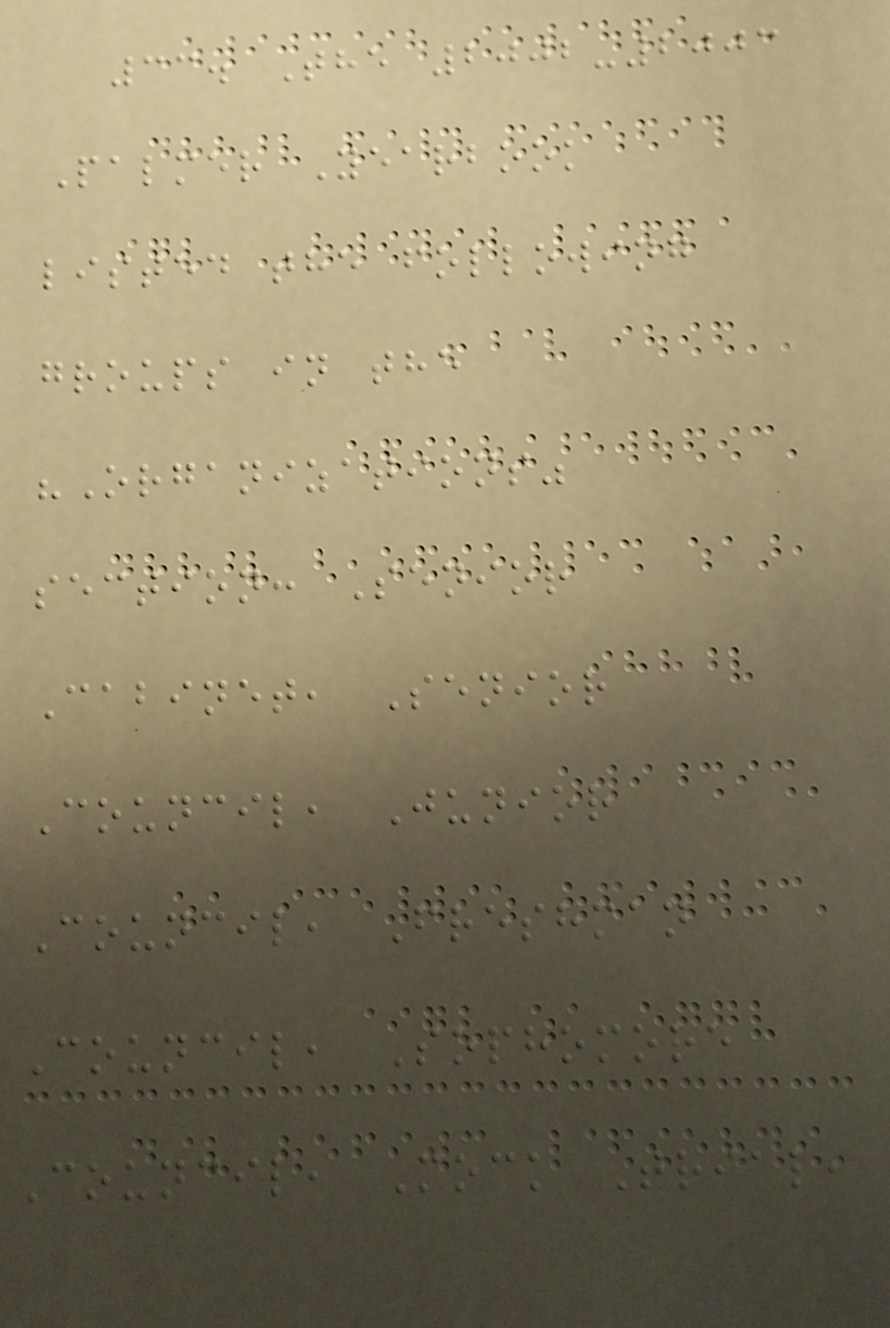33. The 2002-2003
Palmer Yearbook
listed the following
groups in the
"Organizations"
section: Senior
Cabinet, Senior
Council, Junior
Council, Freshman
Council, Sophomore
Council, Mock Trial,
